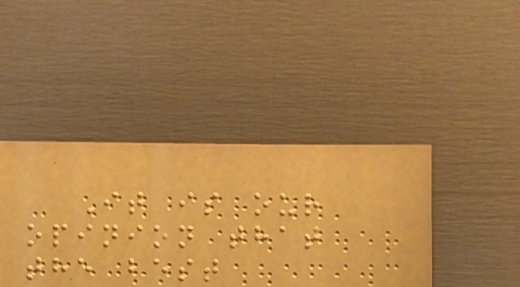It is our
opinion that
the best
